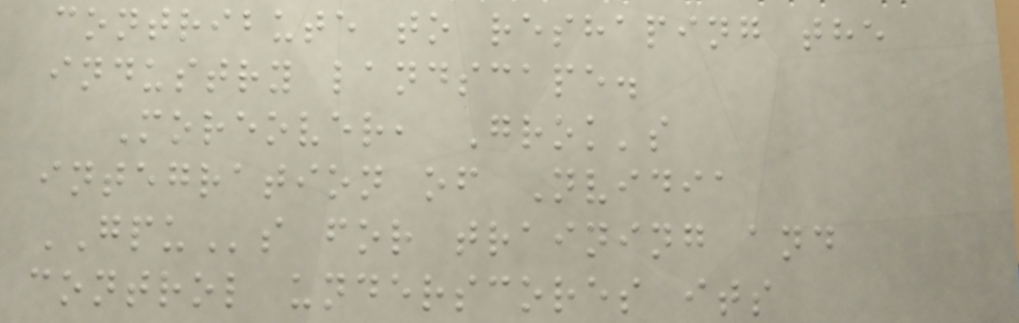contribute to reshaping the
industry landscape.
Moreover, Grok's
integration of Nvidia
GPUs for training and
control underscores its
